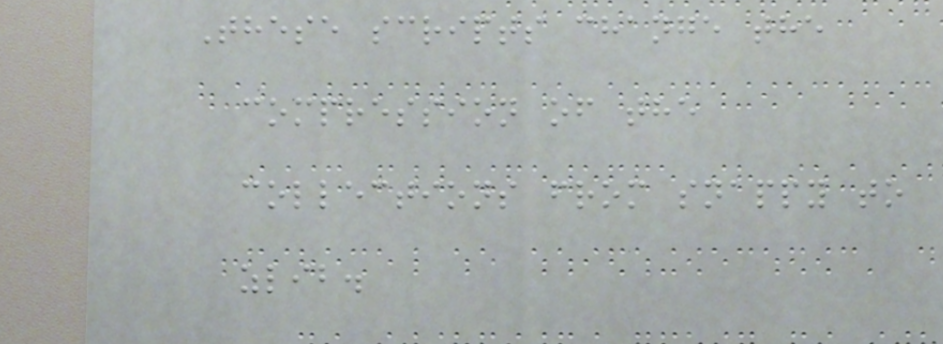These scripts change the
compression of the
collections from snappy to
zlib.
